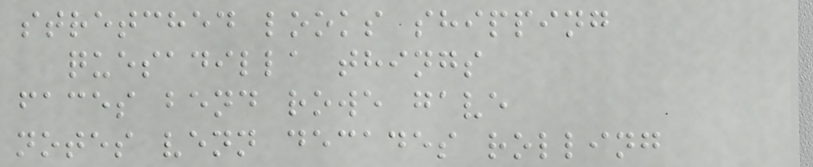stretched looks shipping
quesadilla things
faces bend rowe gave
notes venn decades rolling
